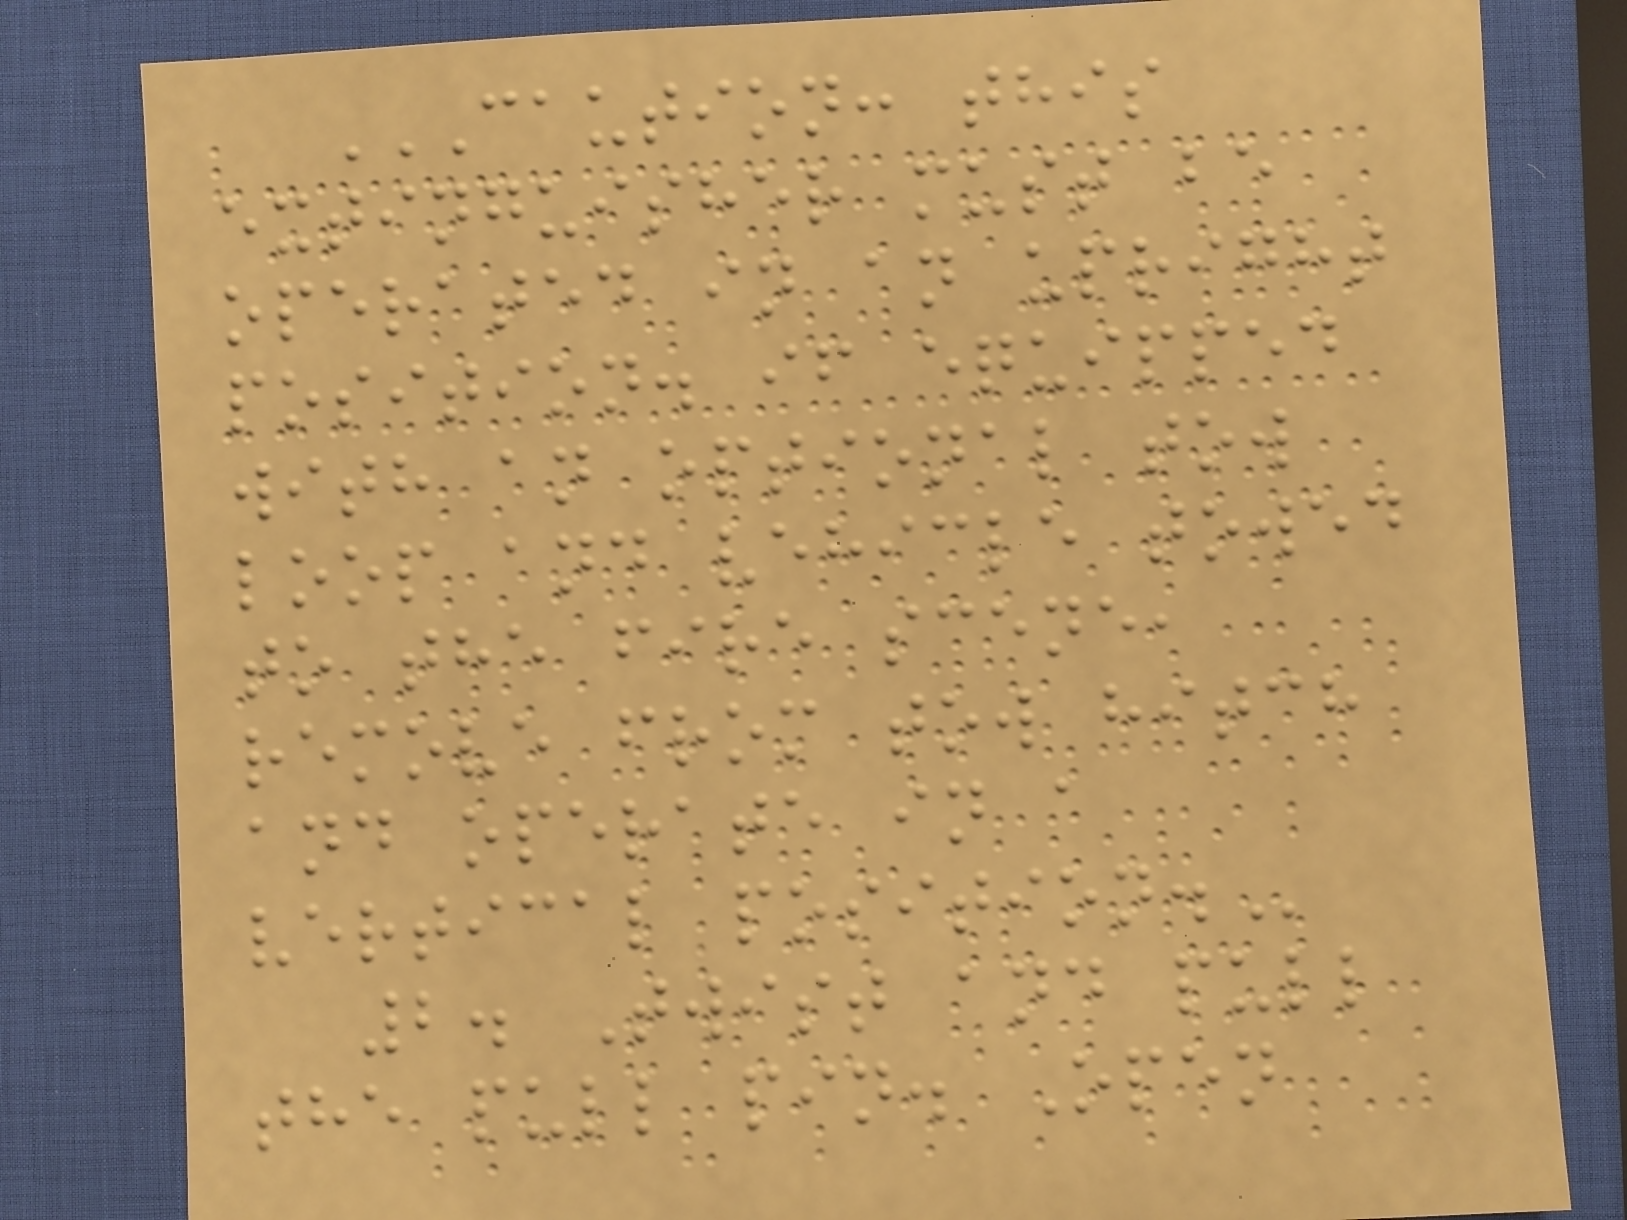CAUTION: THIS
EXTINGUISHER MUST BE
OPERATED IN AN UPRIGHT
POSITION. IF EQUIPPED
WITH AN OPTIONAL TOW
LOOP AND VEHICLE TOWED
TO THE FIRE SCENE,
REMOVE FROM TOW HITCH
AND OPERATE IN A
VERTICAL POSITION.
2. Twist and pull
the pull pin. Open
